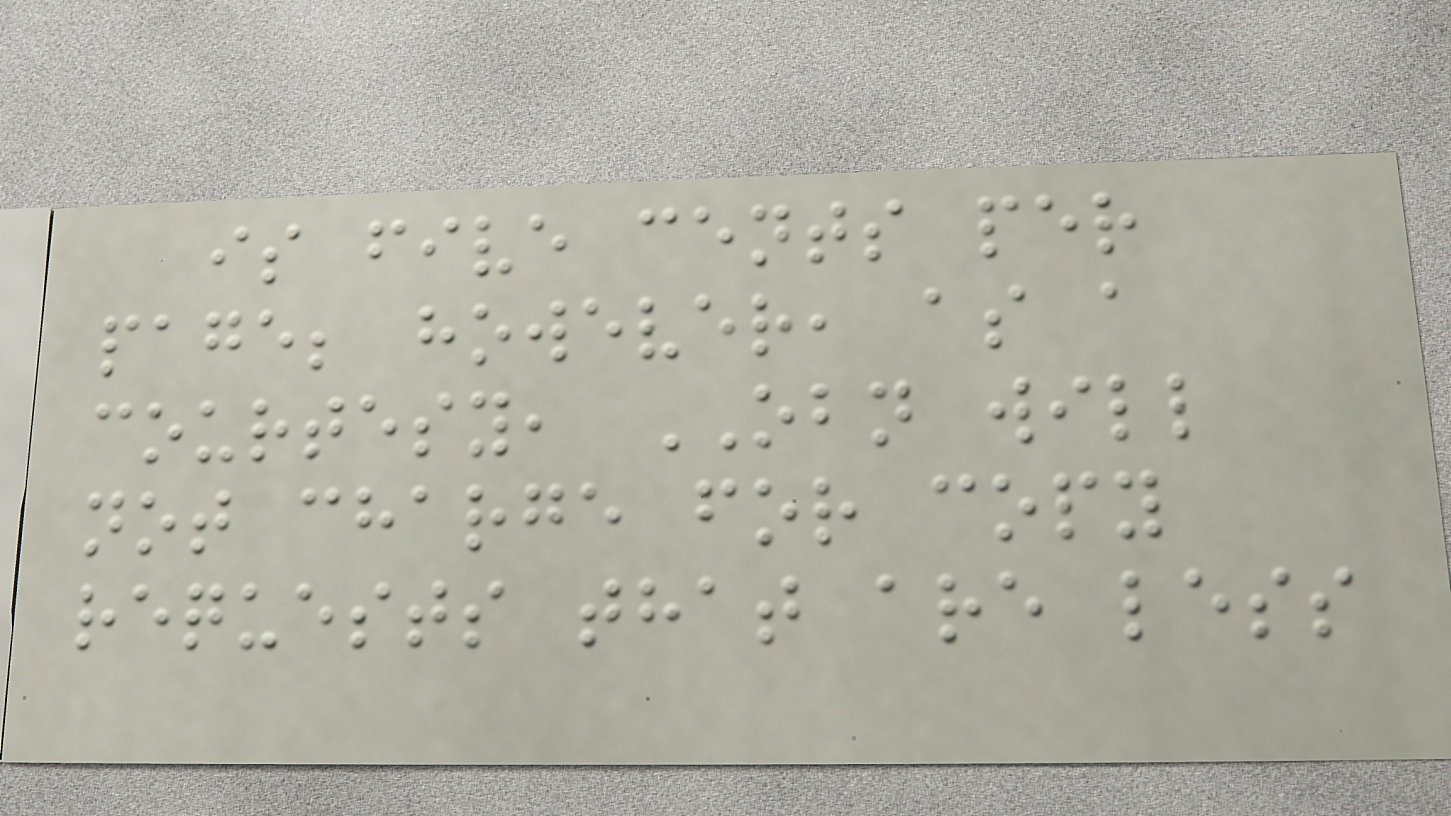is five cents per
page; however, as a
courtesy, OBN will
not charge for copy
requests that are less
